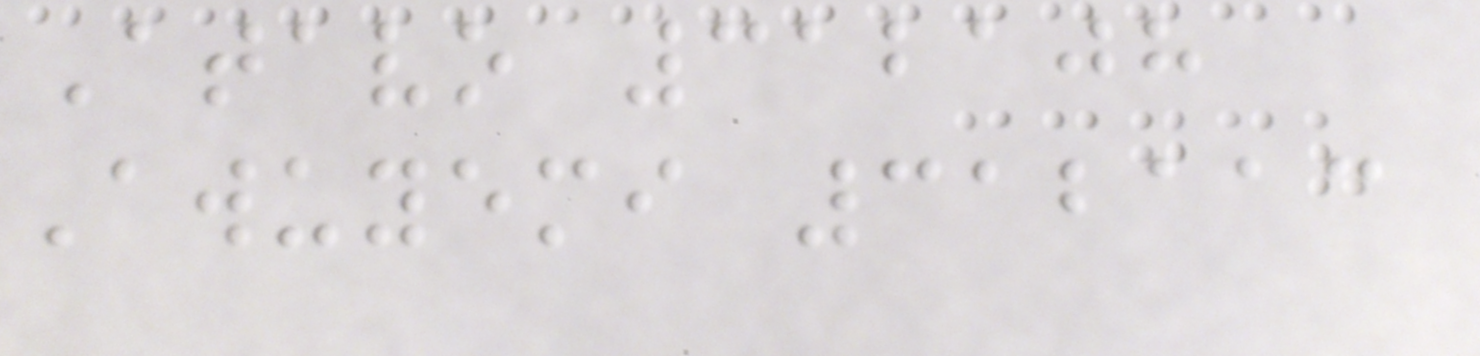Atavo 312108
Awuyemi 312113
